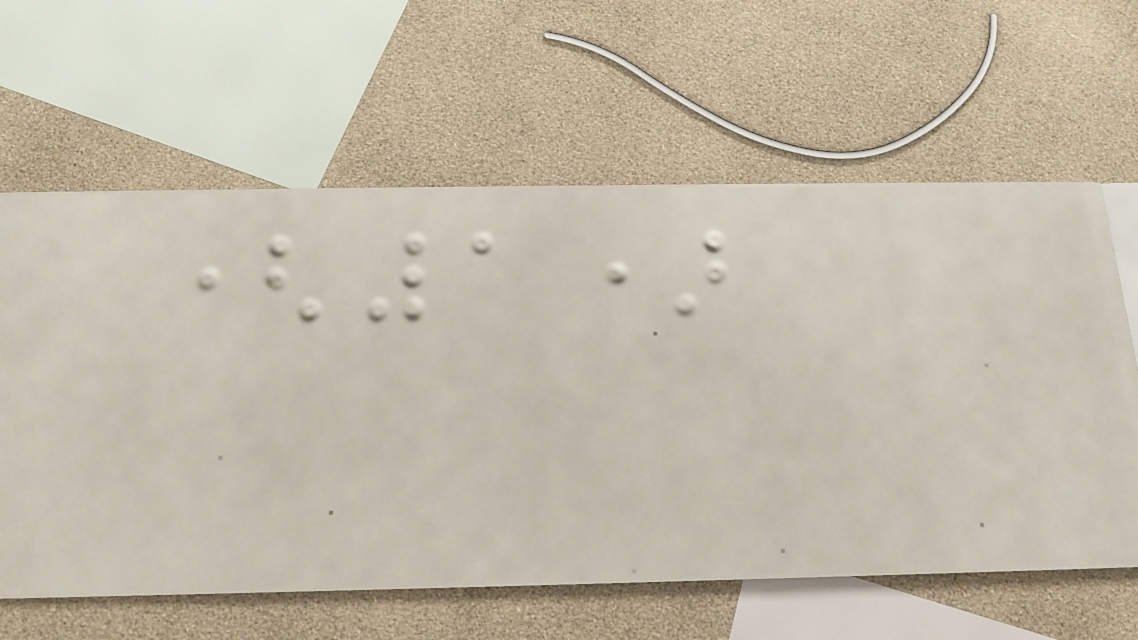(1)
